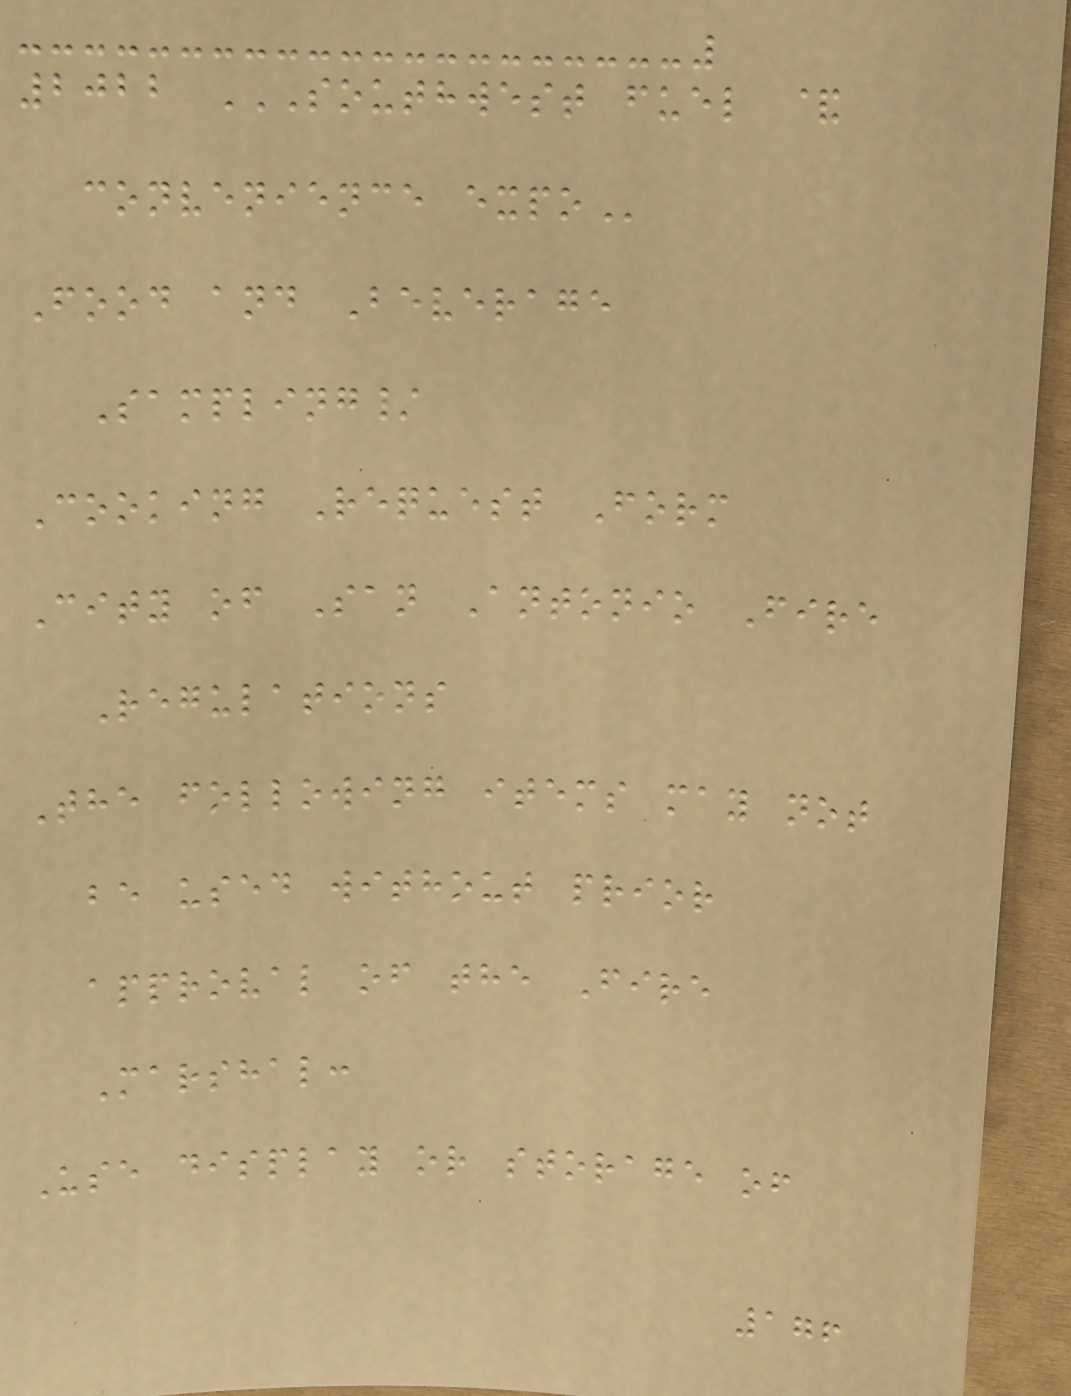2022 SOUTHWEST FUEL &
CONVENIENCE EXPO
Food and Beverage
Sampling/
Cooking Request Form
City of San Antonio Fire
Regulations
The following items may not
be used without prior
approval of the Fire
Marshal:
Use display or storage of
176
